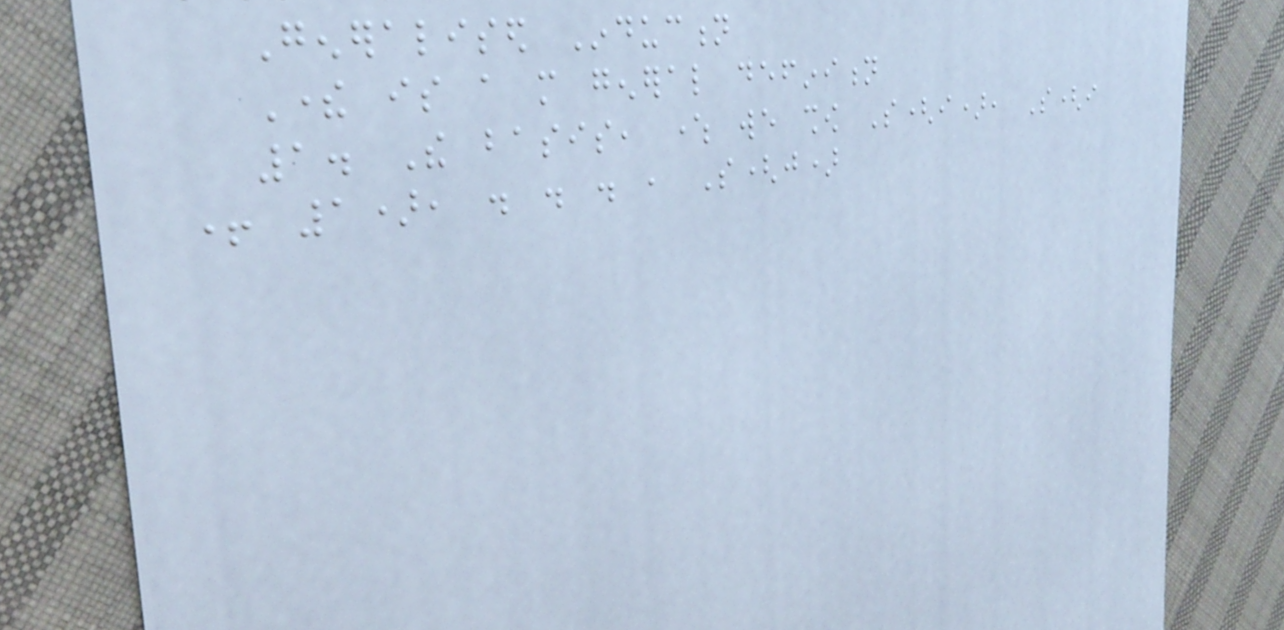Generalised Induction
There is a more general definition
1. The basis, where we show S(i), S(i
+ 1), . . . , S(j)
